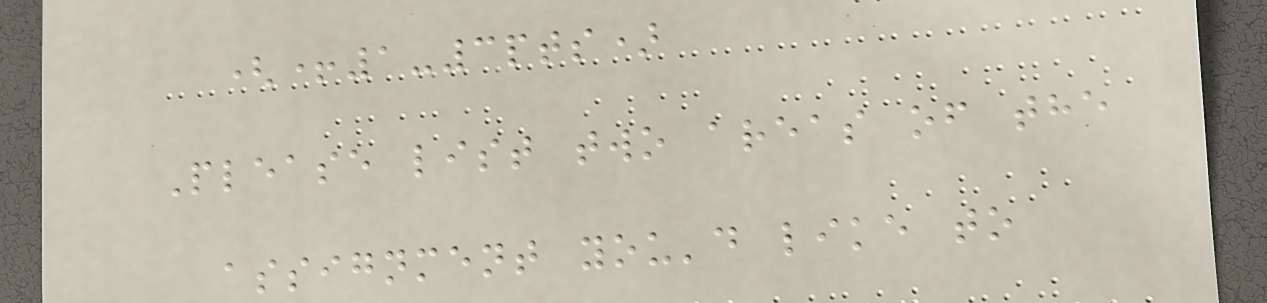(+1-3pts)
Please list two areas of the
assignment you'd like to
